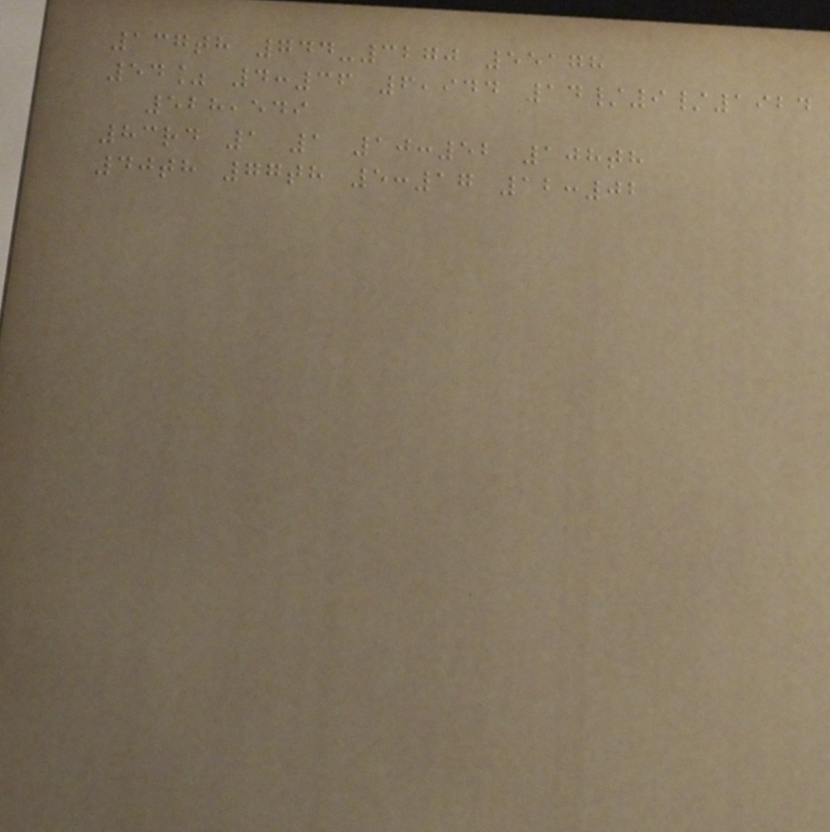137th 744-3270 55178
54% 4:36 6,944 14/9/1924
528,549
83rd 1 1 10:52 108th
40th 77th 5:17 12:02
